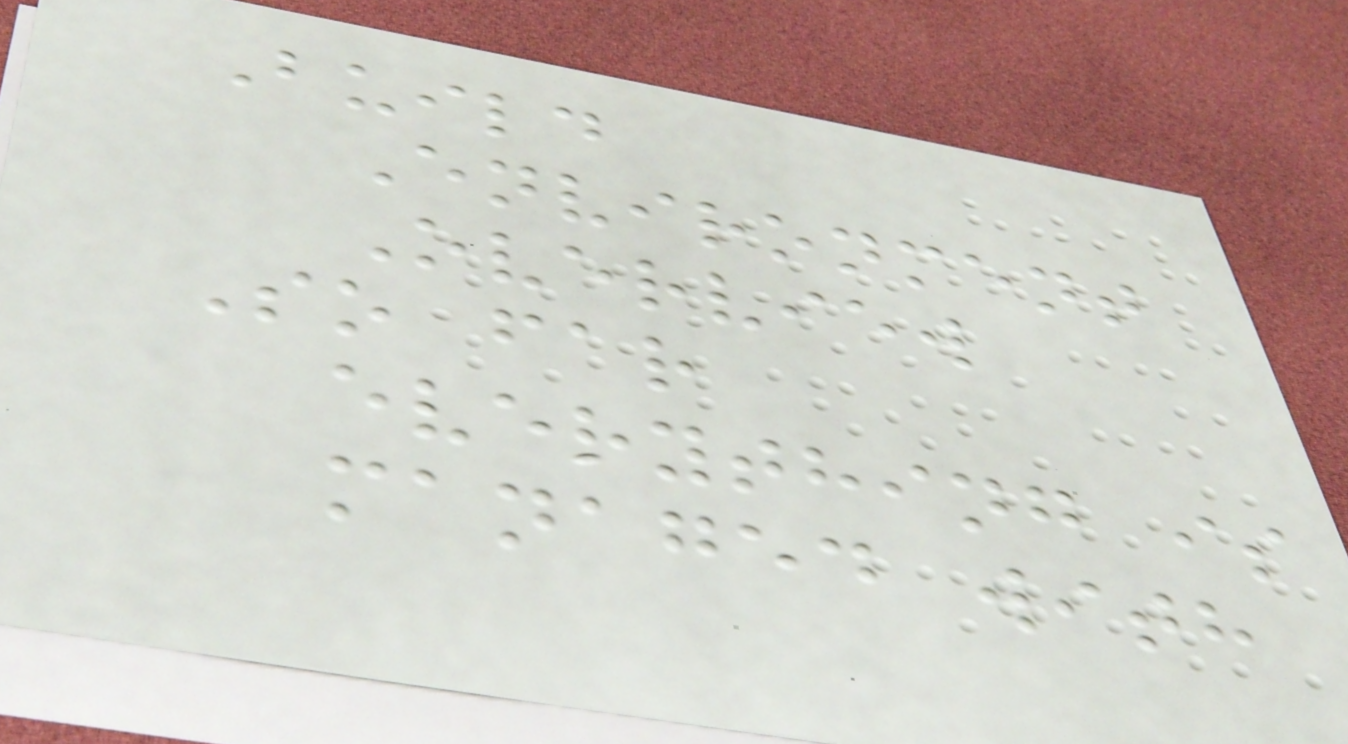Build
Environment
Overview
So far
everything is
managed with
